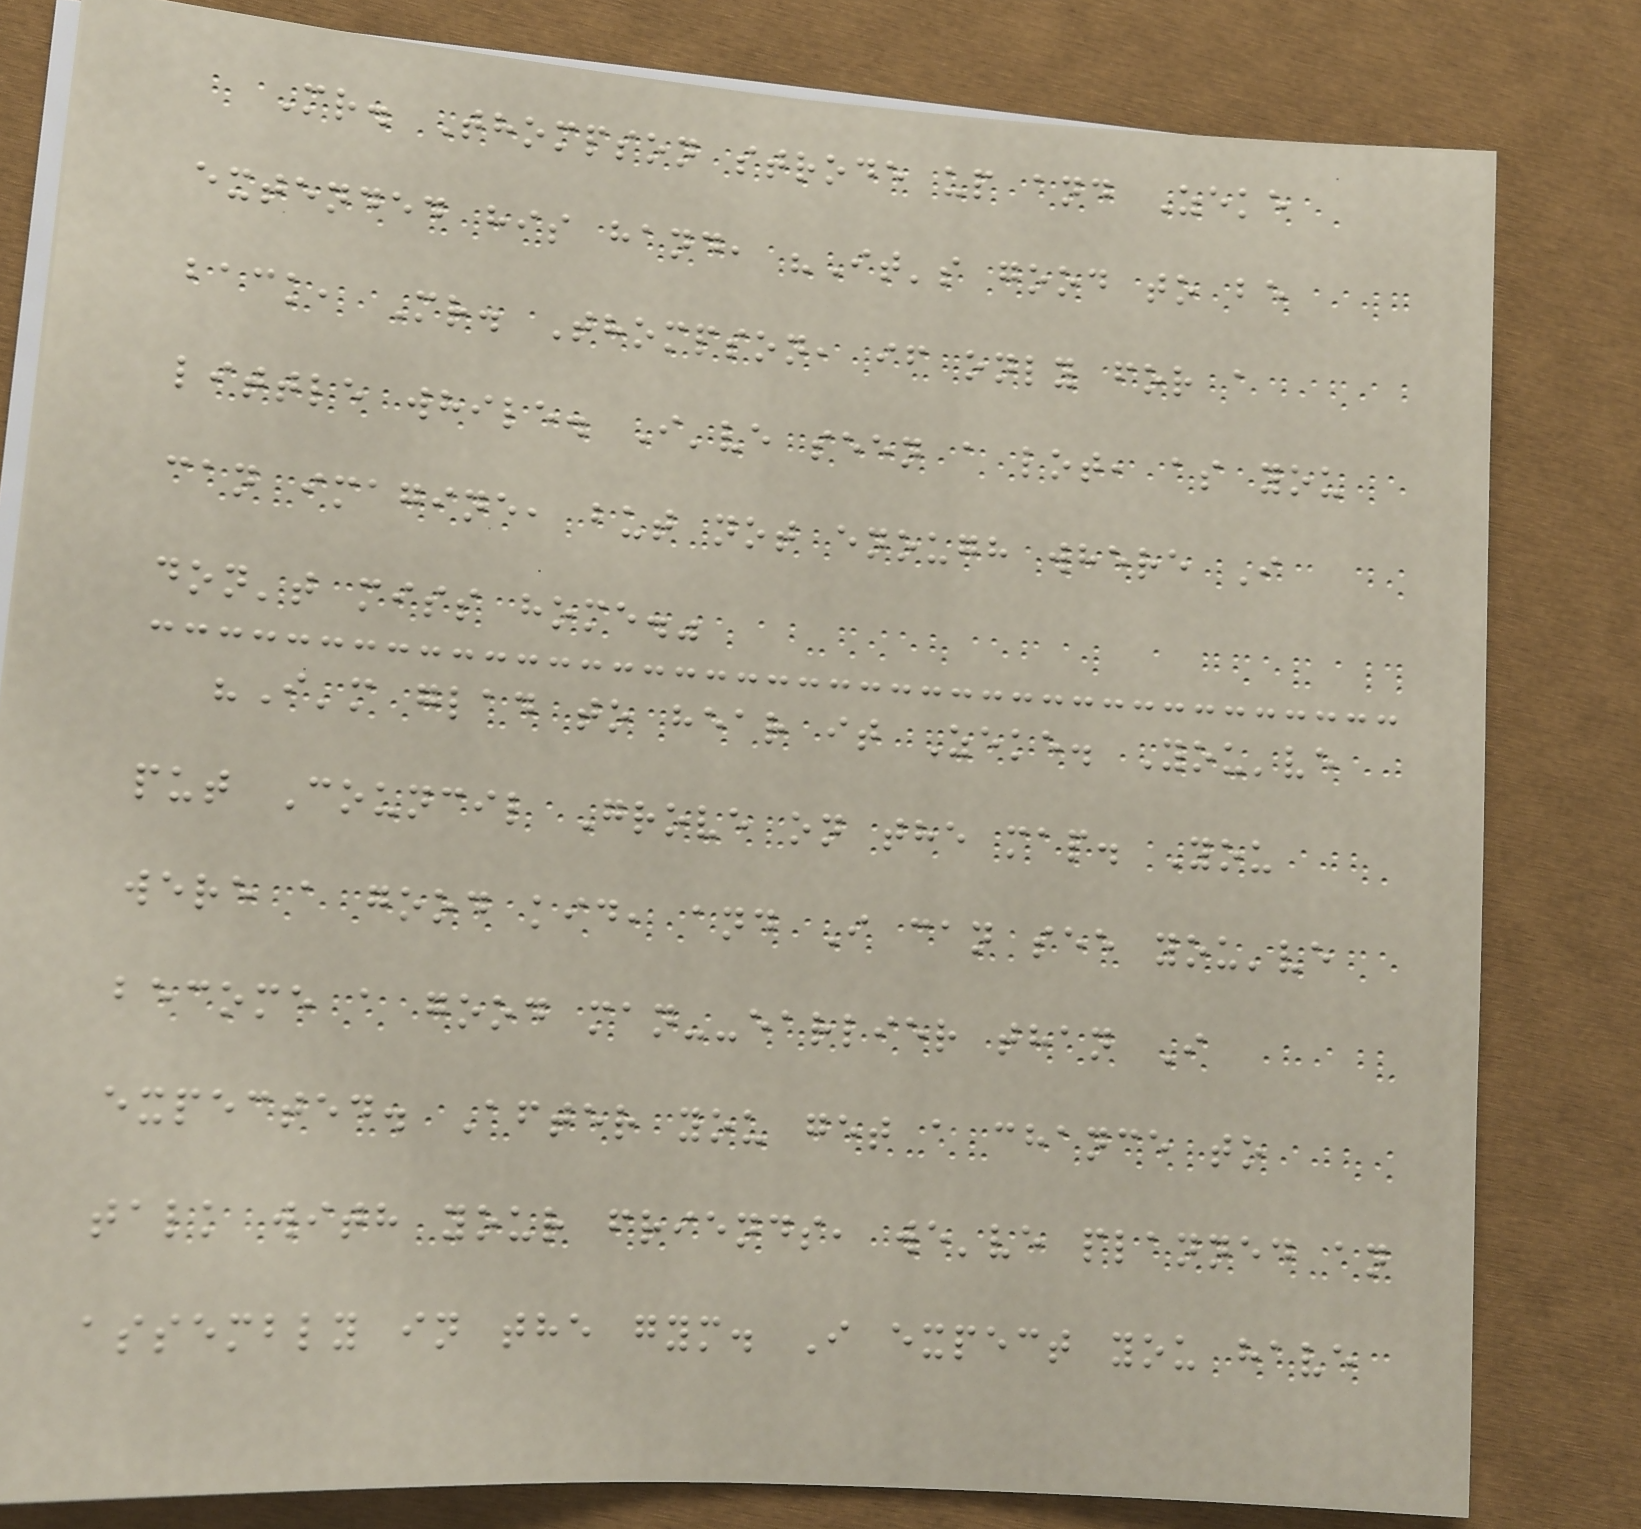Mr. Thompson strode up and Zeke
extended his hand, "It's good to be
back, Mr. Thompson, if only for a
little while. I've seen a lot, as you
can imagine, but not enough where I
don't miss home."
"I'm glad to hear it Zeke. You've
put Council Grove on the map. You
were a good kid, and I can see you've
become a good man--earlier than I
expected. After you get a chance to
talk with your friends, we've planned an
assembly in the gym. I expect you have
